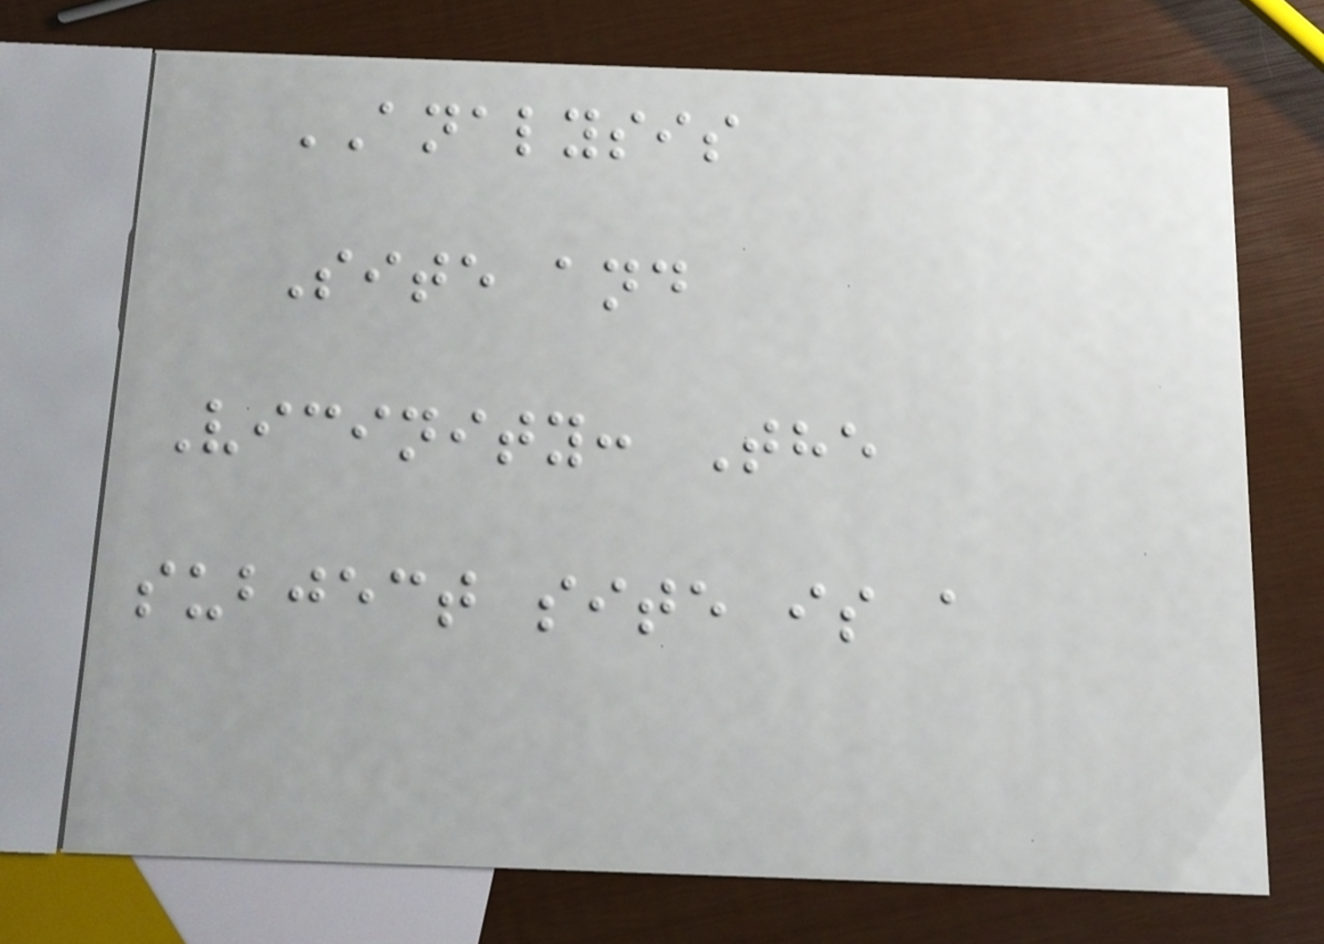ANALYSIS
Site and
Vicinity: The
subject site is a
